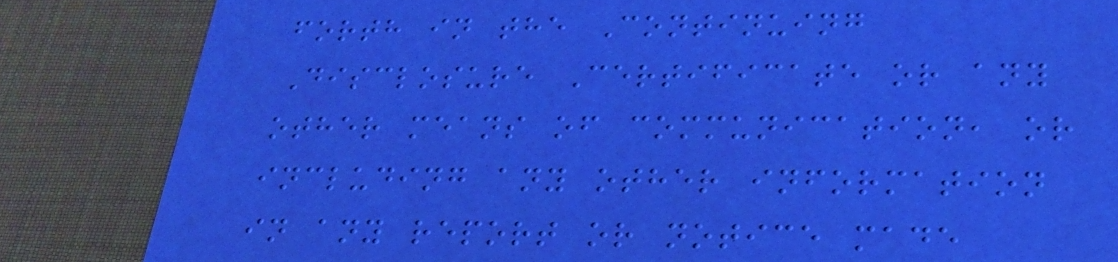forth in the Continuing
Disclosure Certificate or any
other means of communication, or
including any other information
in any report or notice made
